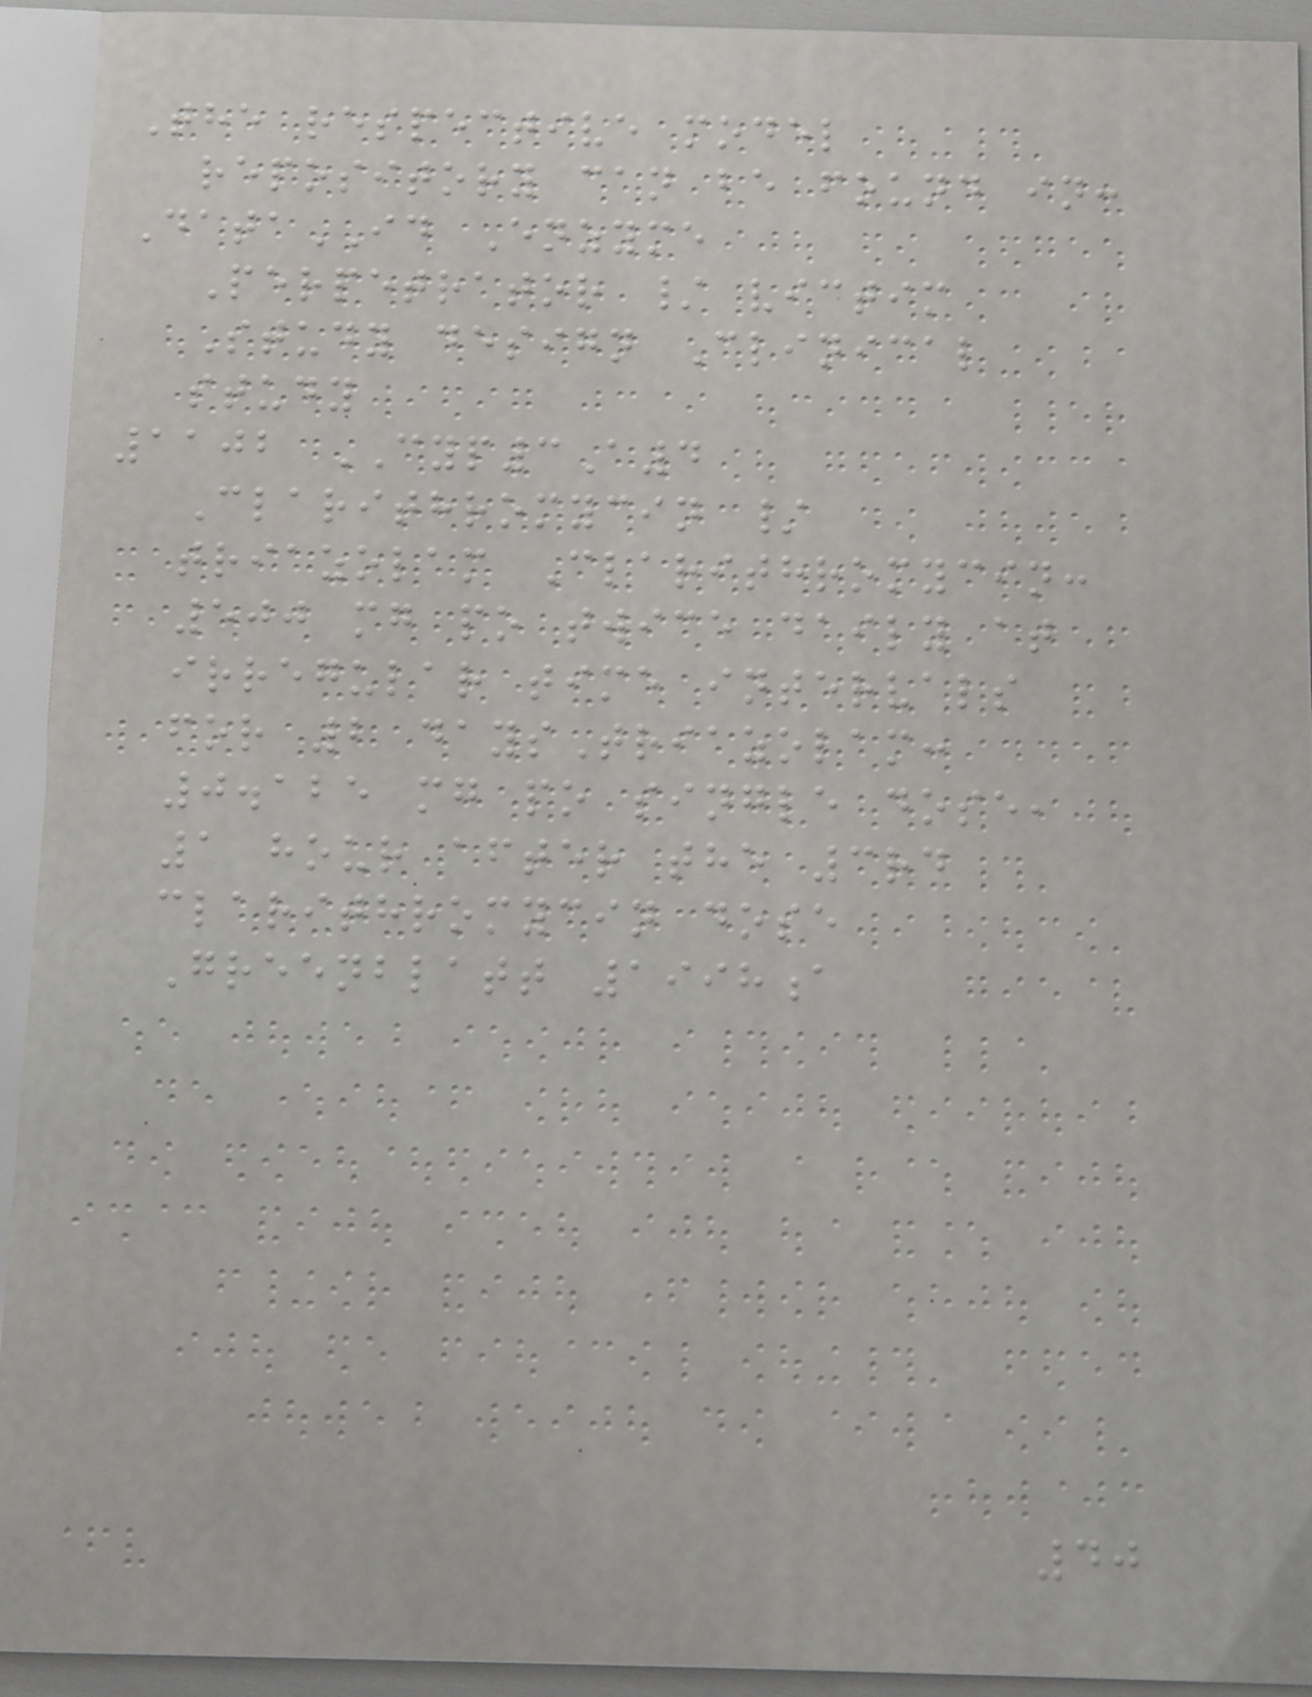The respective model
repository can be found in:
DataID Enzyme
Perpetrator / victim
Study design Clinical
study
1102 CYP3A4
Clarithromycin /
triazolam Clarithromycin:
500 mg po twice daily at
irregular time intervals
for 2 daysTriazolam:
0.125 mg po single dose,
1 hour after the 3rd
clarithromycin dose
Greenblatt 1998a
40
